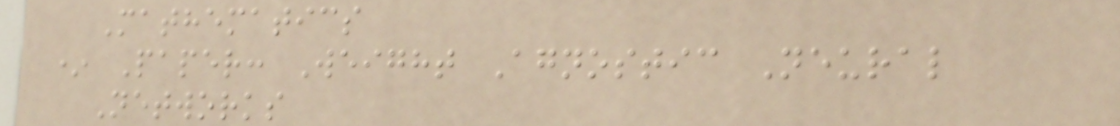Mathematics
* Paper: Weight Agnostic Neural
Networks
